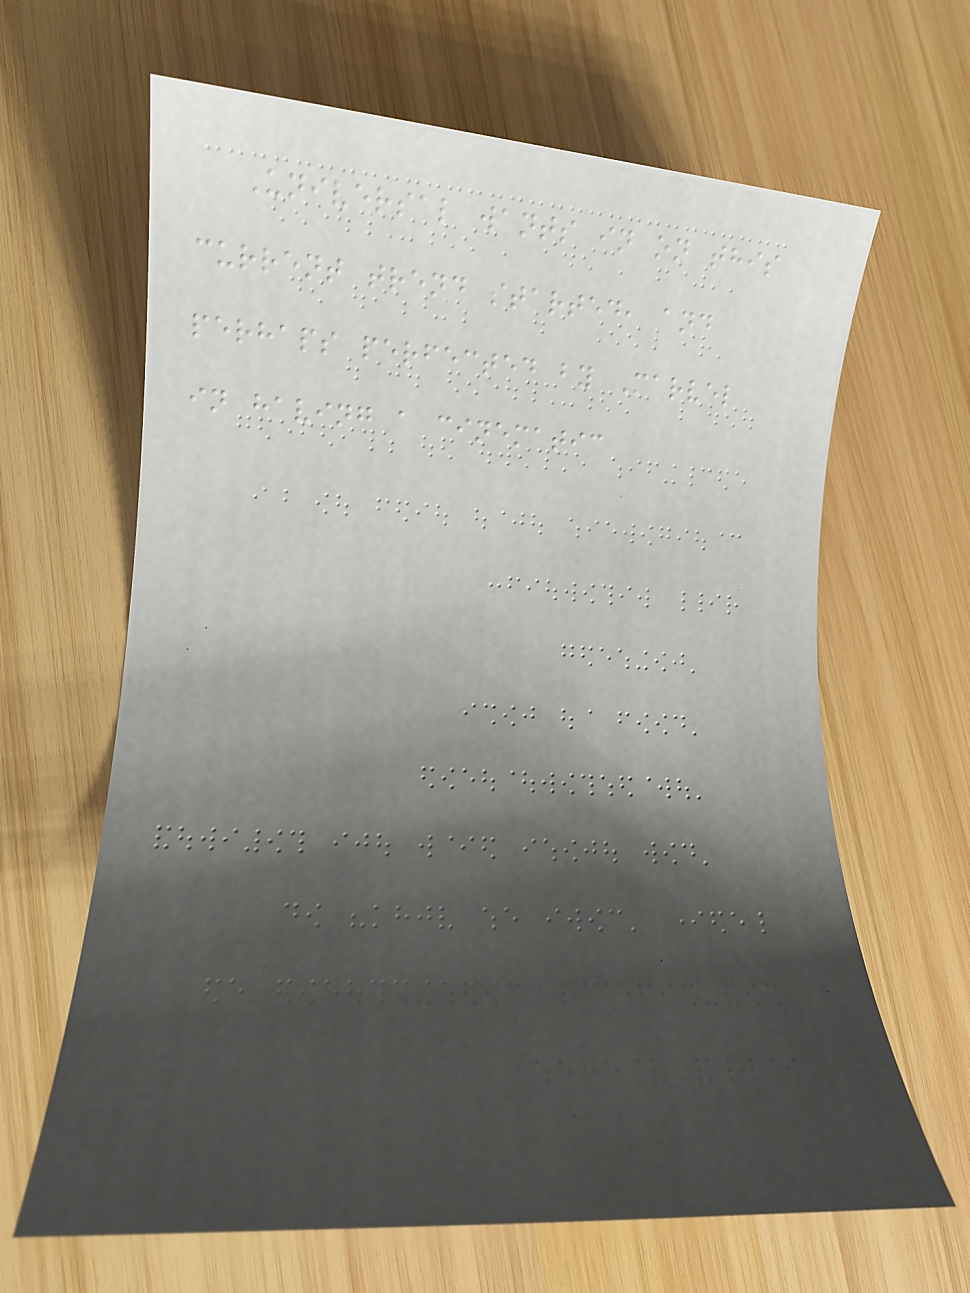Universal wants in on this
current trend started, and
perhaps perfected by Marvel
in having a cinematic
